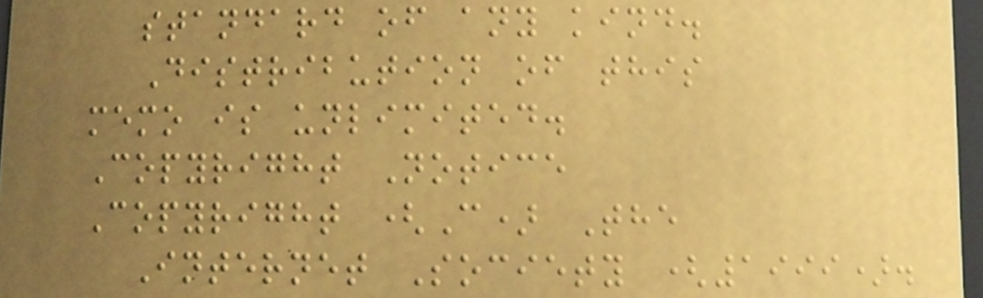standard of any kind.
Distribution of this
memo is unlimited.
Copyright Notice
Copyright (C) The
Internet Society (1999).
